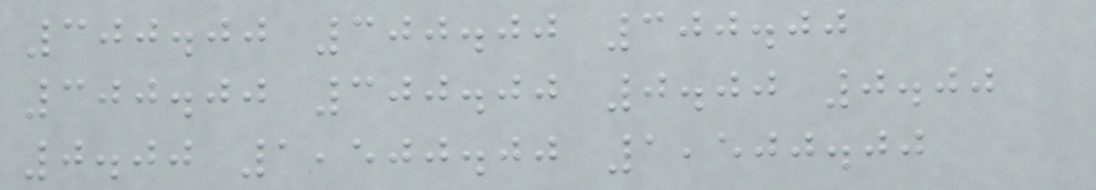300.00 300.00 300.00
300.00 300.00 0.00 0.00
0.00 1,500.00 1,500.00
